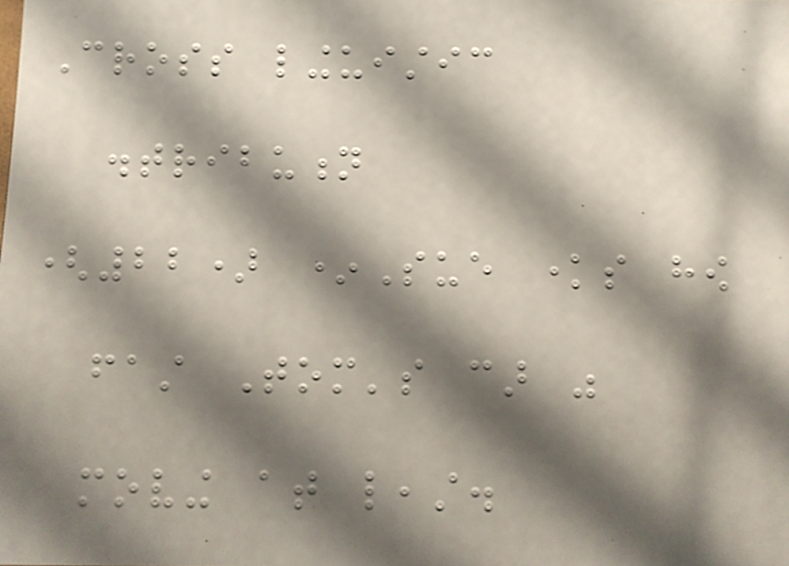Cross linguistic
distribution
(22) *Sue knows how
fast Tom's car was
moving at least.
